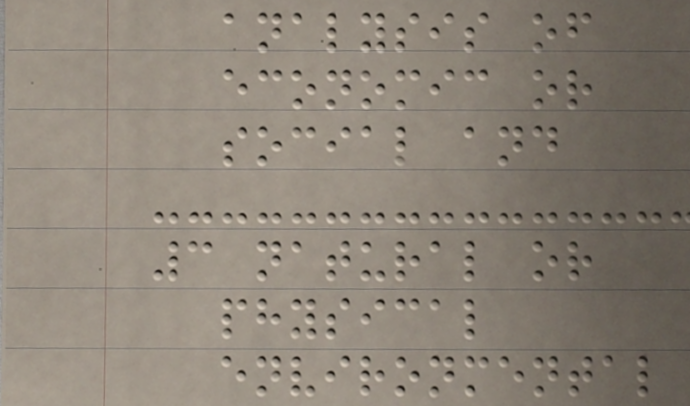analysis of
economic or
social and
3 natural or
physical
environmental
